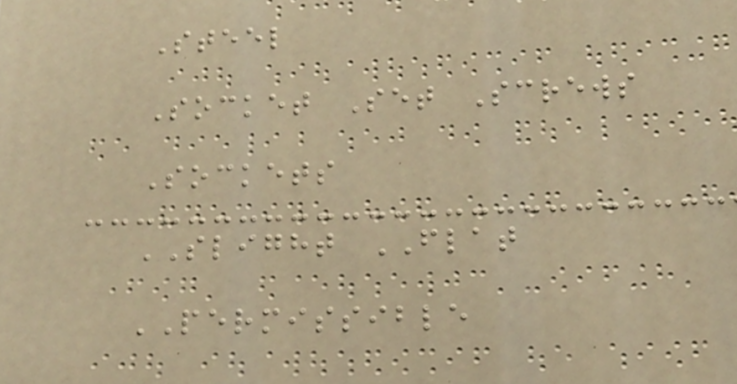Steel
Socket Set Screws
Sockets
SLIGHT FLAT
PERMISSIBLE
